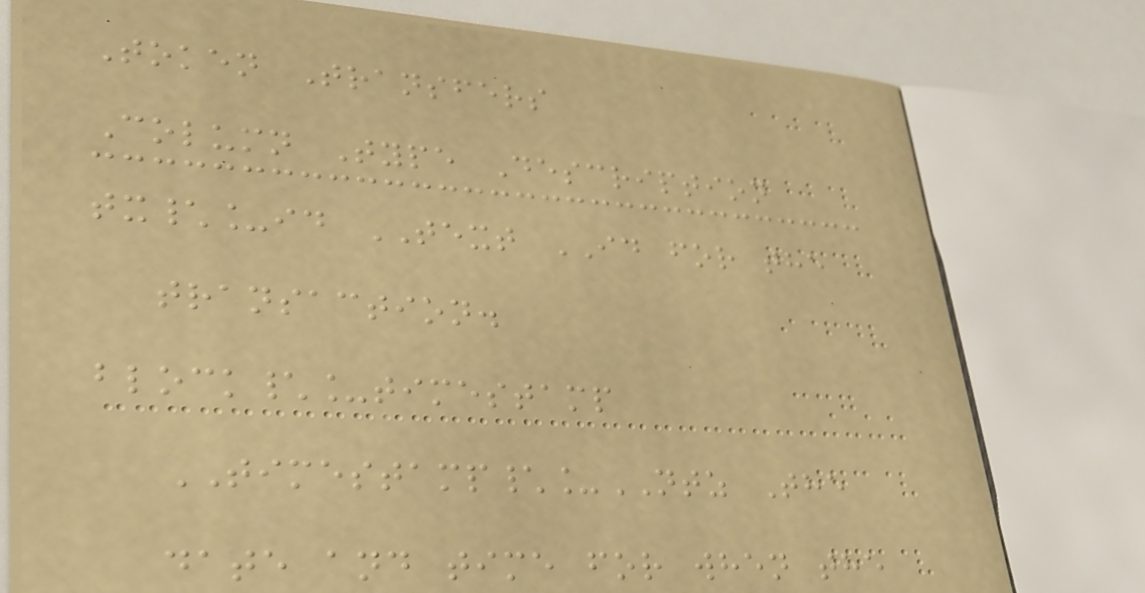Token Transfers
Column Type Description
tx\_id TEXT ID for the
transaction.
block\_timestamp
TIMESTAMP\_NTZ The
date and time for when the
